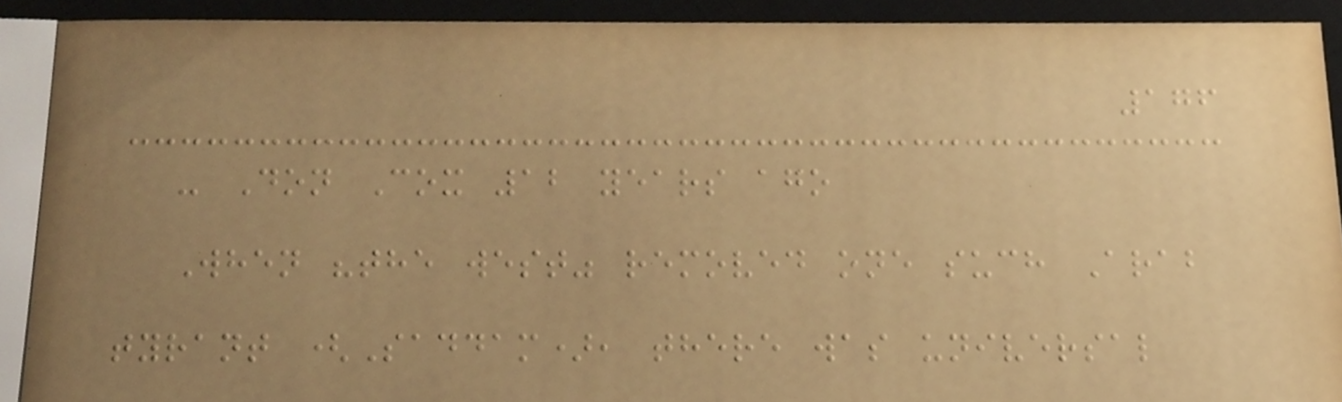176
- Don Cox 12 years ago
When "the west" removed one such Arab
tyrant (Saddam), there was universal
